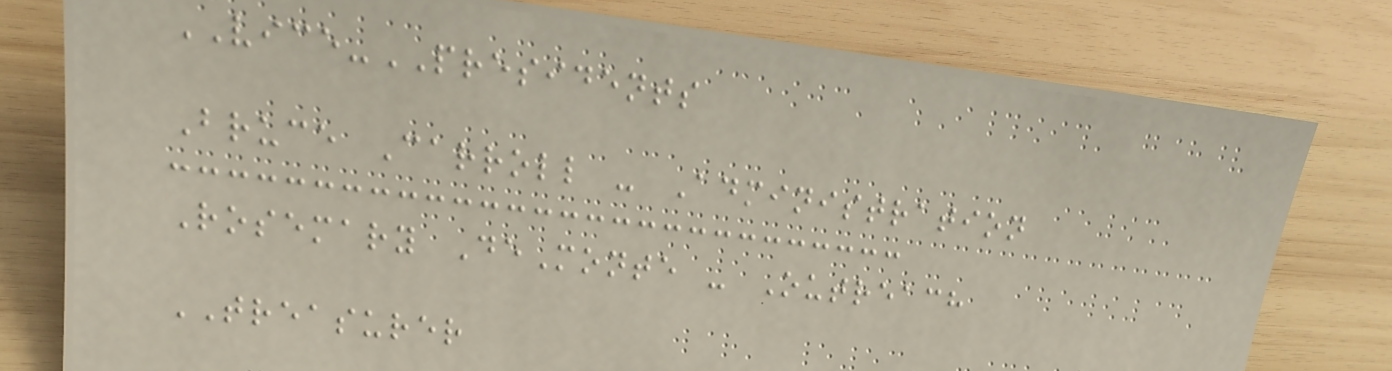VICE-PRESIDENTS
Bruce Carroll - Administration
Rosemary DeMonte - Outreach
TREASURER
